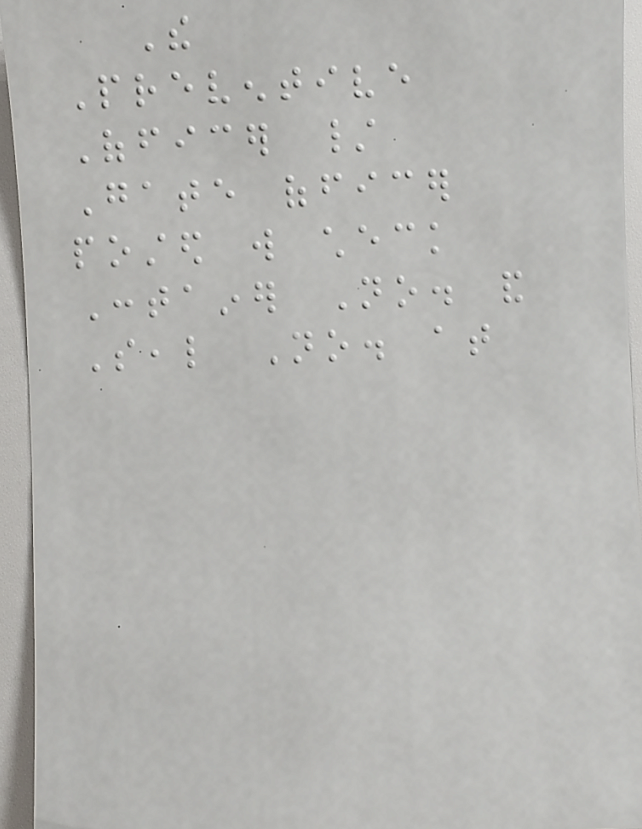The
Preventive
Officer /
Gate officer
posted will check
Container No. and
Seal No. at
